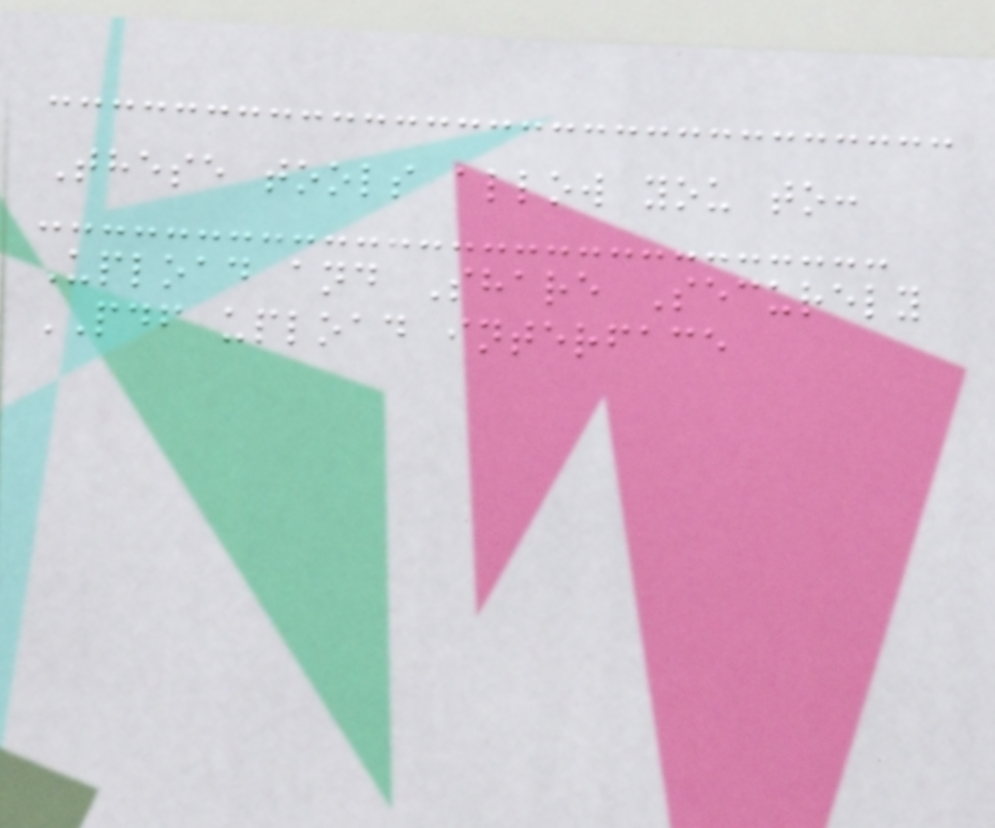These tools allow you to:
Upload and Share Securely
PDF upload interface
